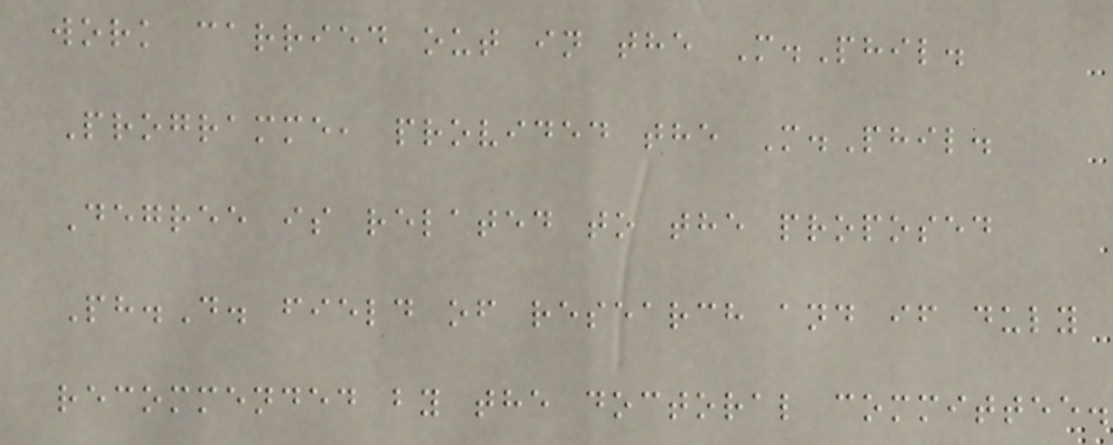work carried out in the M.Phil.
Programme, provided the M.Phil.
Degree is related to the proposed
Ph.D. field of research and if duly
recommended by the doctoral committee.
